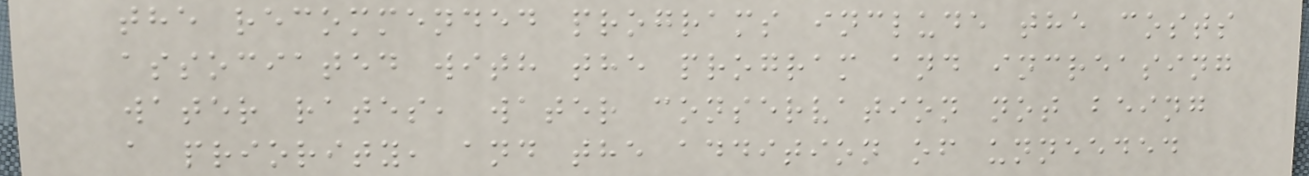the recommended programs include the costs
associated with the program and increasing
water rates, water conservation not being
a priority, and the addition of unneeded
